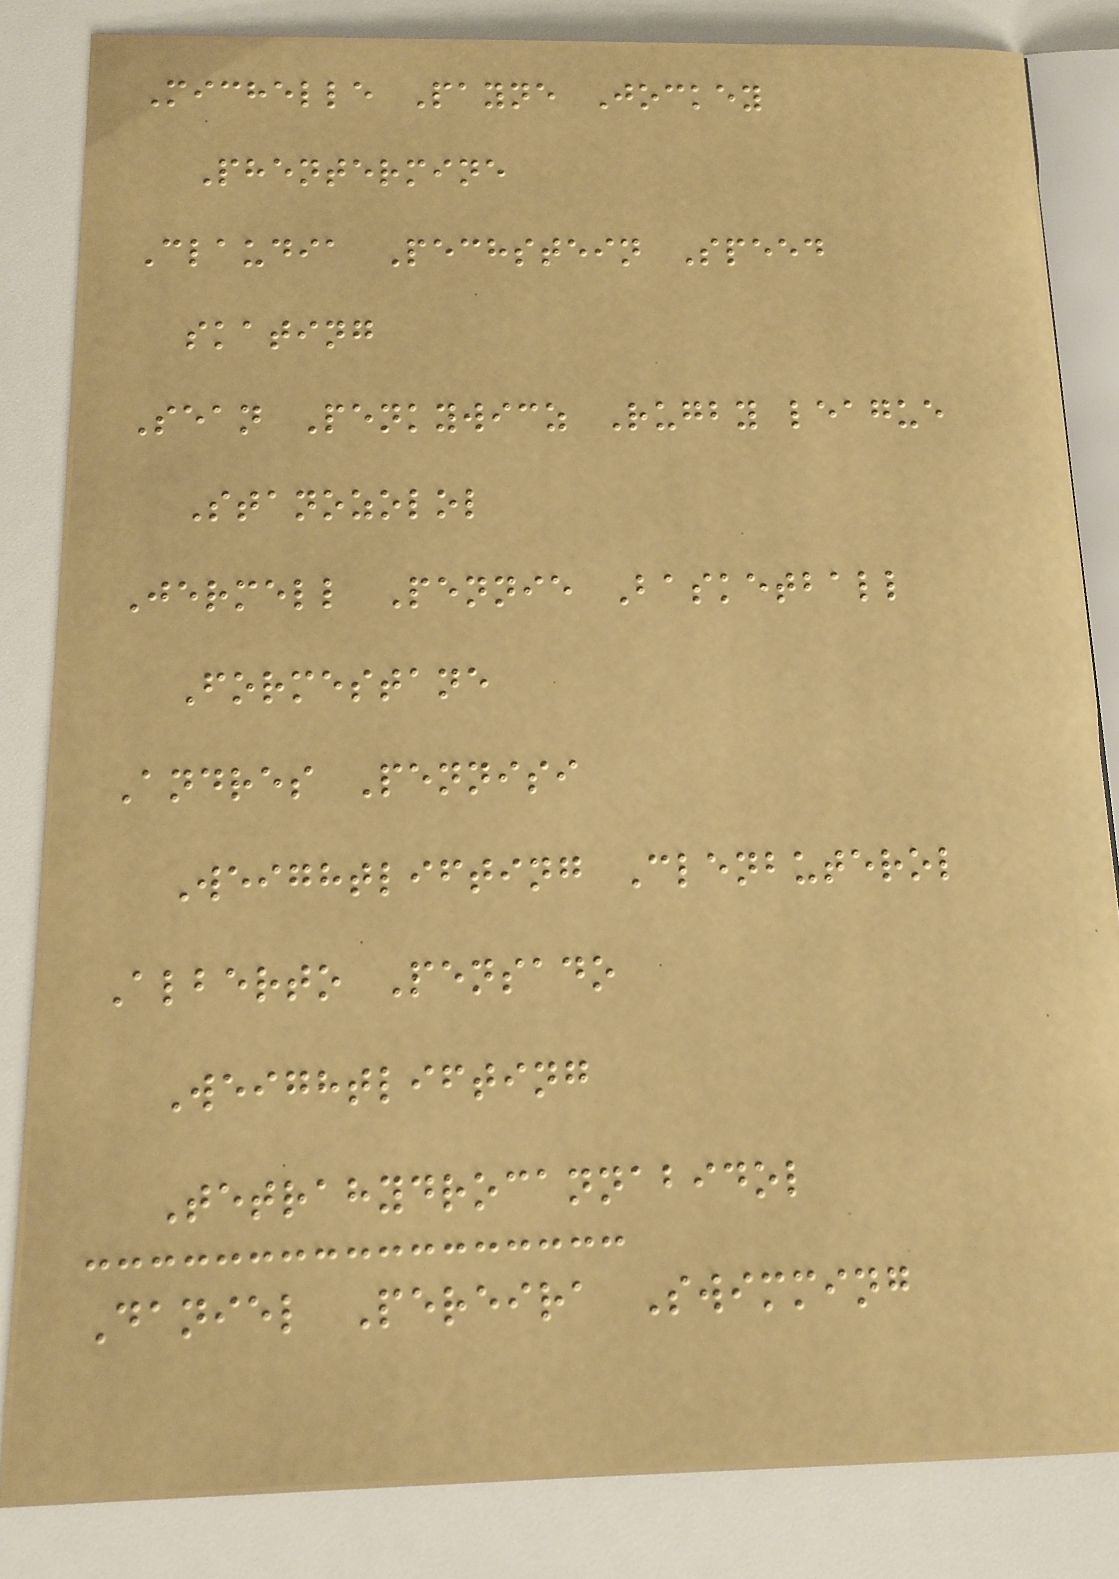Michelle Payne Jockey
Phentermine
Claudia Pechstein Speed
skating
Sean Penkywicz Rugby league
Stanozolol
Jermell Pennie Basketball
Formestane
Andres Pennisi
Weightlifting Clenbuterol
Alberto Pensado
Weightlifting
Tetrahydrocannabidol
Daniel Pereira Swimming
